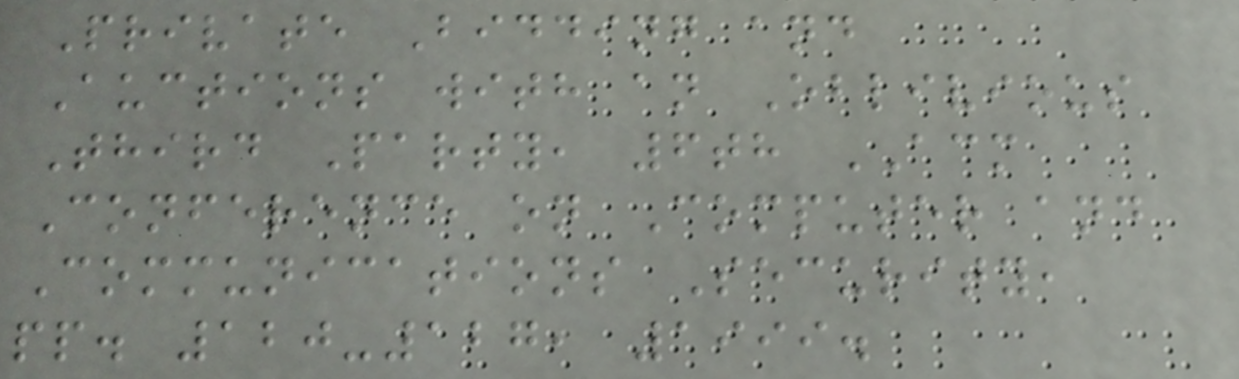Private Bidding and
Auctions with an Oblivious
Third Party, 6th ACM
Conference on Computer and
Communications Security,
pp. 120-127, 1999.
